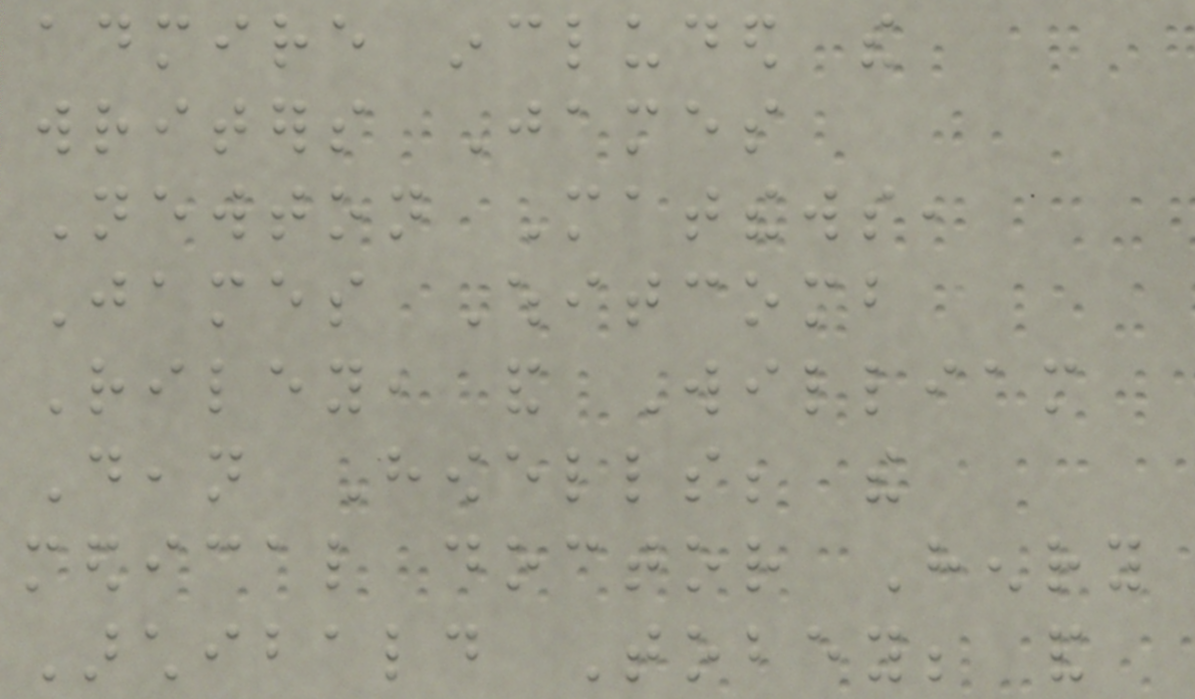admire included the
writers James
Newton Matthews,
James Whitcomb
Riley, and William
Dean Howells; the
medical doctor Henry
Archibald Tobey; and
